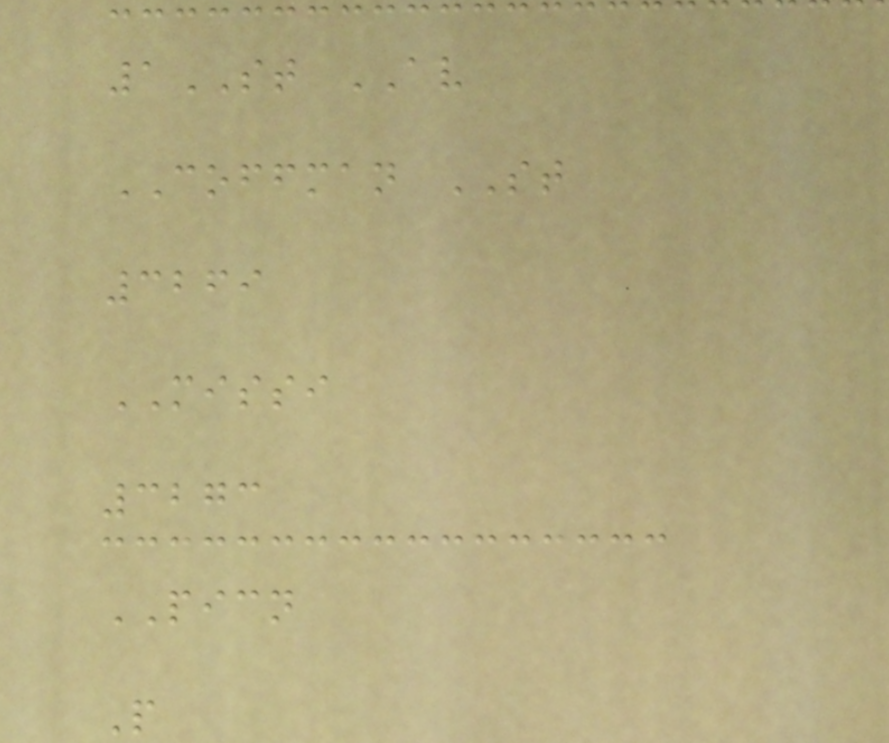1ST AV
COFFMAN ST
3269
MISSI
3273
PICN
P
